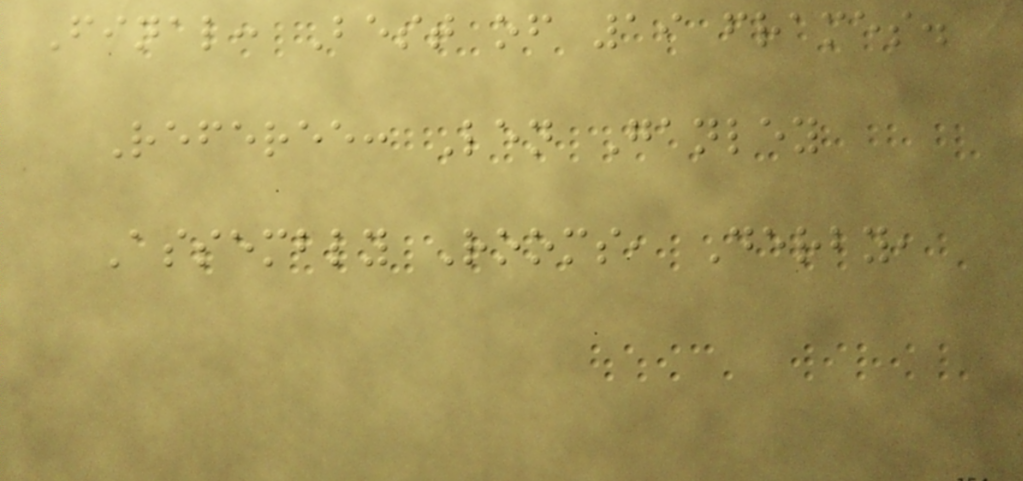Final: Best of 19 frames.
Referee: Len Ganley
Assembly Rooms, Derby,
